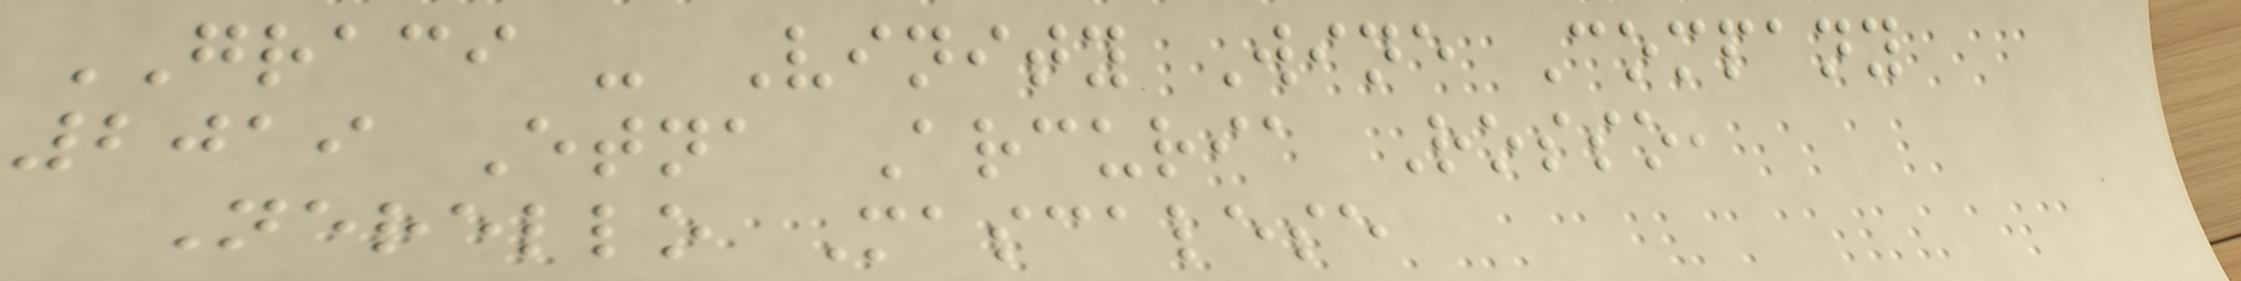GRACI - Vinity Wine Company
2019 Etna Arcuria Rosso,
Nerello Mascalese
